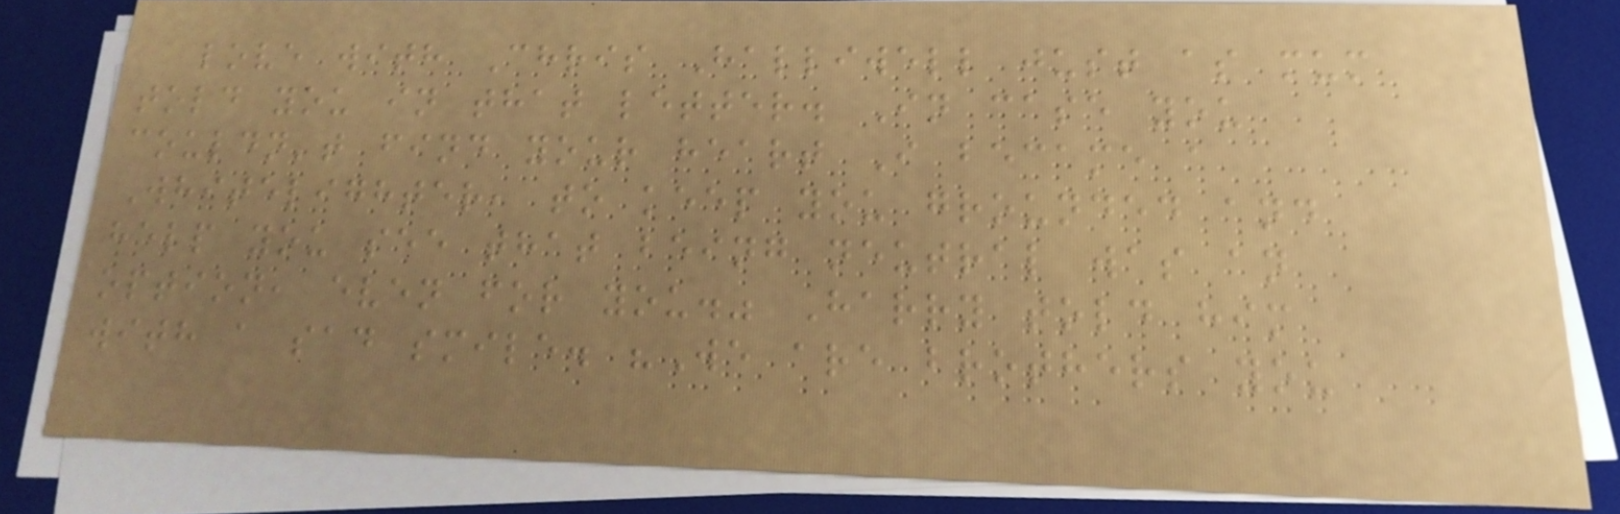love with Chris Halliwell just as mum
told you in that letter. In case you
couldn't find your heart I became a
Whitelighter, to keep you grounded and
help you see that being neutral was an
option, even for you." Harry told him
with a sad smile. "We are brothers you
